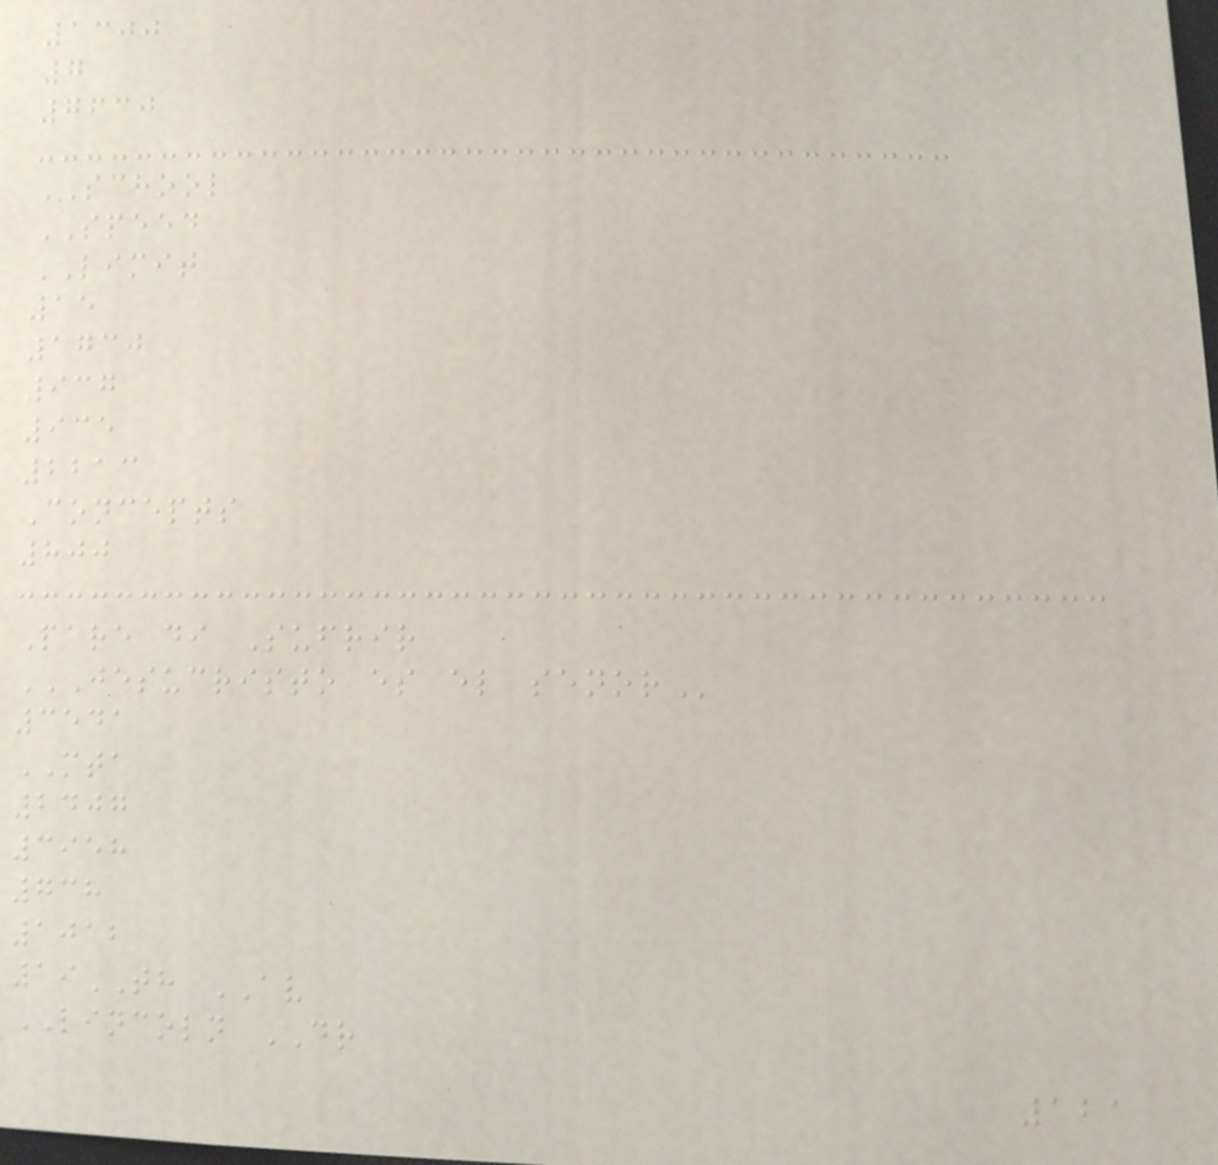1300
7
7630
SCHOOL
SPEED
LIMIT
15
1730
937
935
2213
Concepts
800
Pare di Sufrir
JESUCRISTO ES EL SENOR
3541
MTA
2407
3958
738
1012
19TH AV
LINCOLN DR
121
